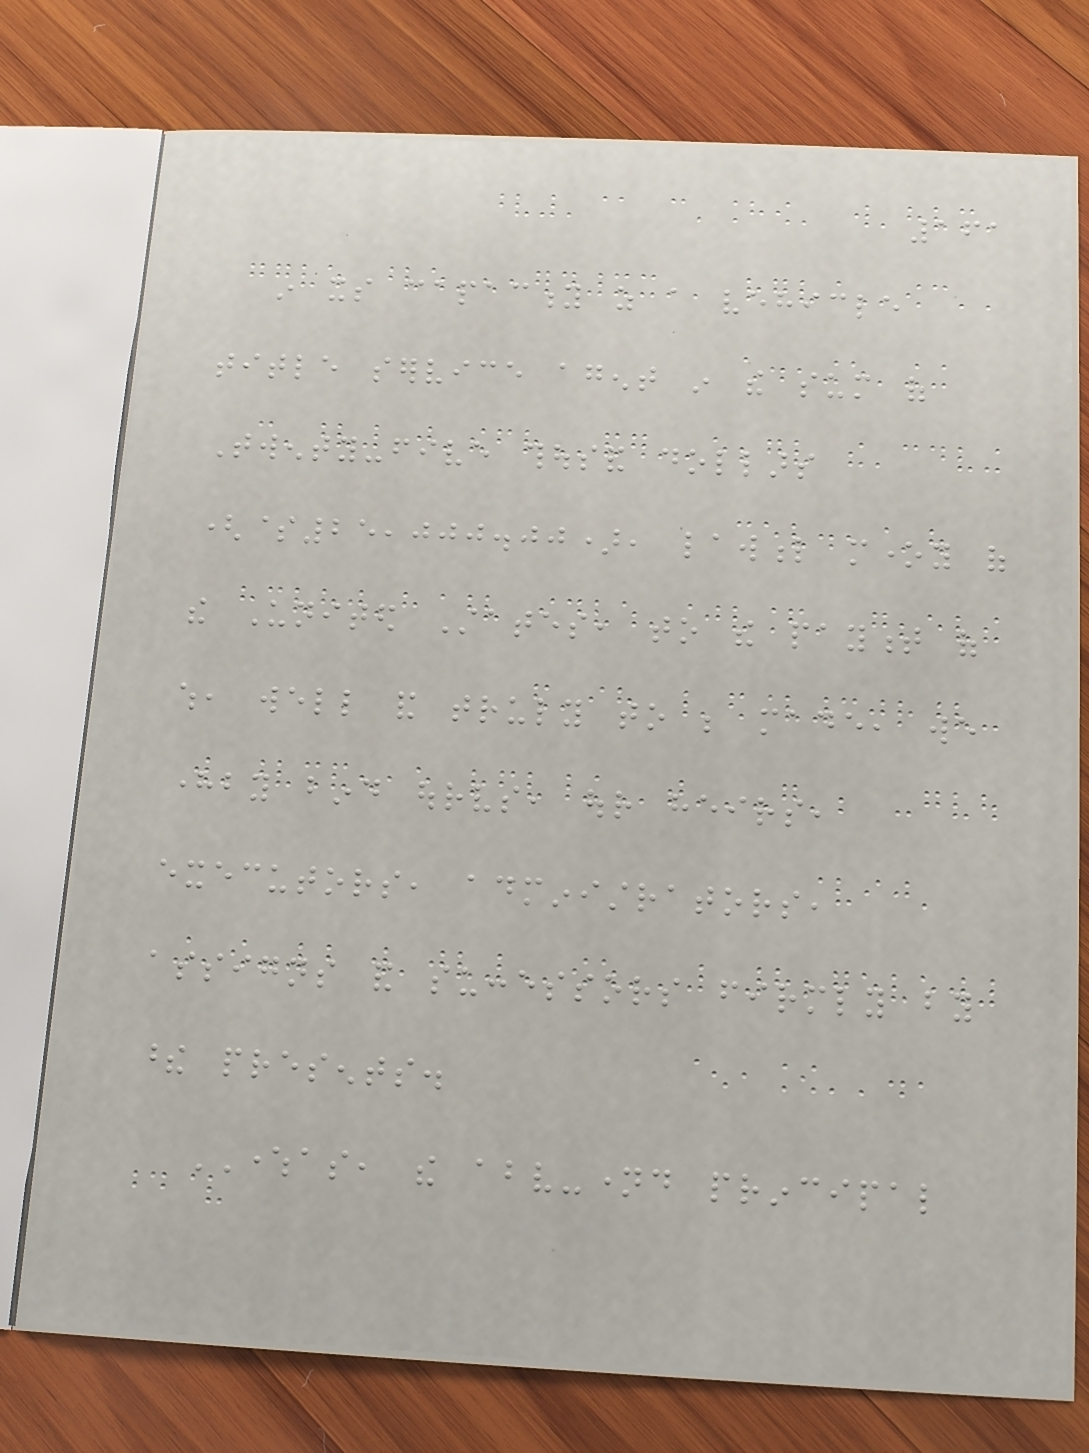161
in its capacity as a vehicle
title service agent in the sum of
Twenty-five thousand dollars
($25,000.00), lawful money of
the United States, to the payment of
which, well and truly to be made, we
hereby bind ourselves, our heirs,
executors, administrators,
assigns and successors firmly by
these presents.
WHEREAS, the above-named principal
